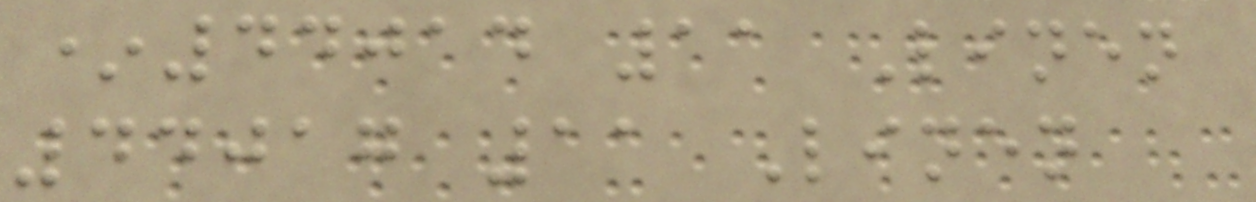*44014 11 Linen
44017 11 Linen
